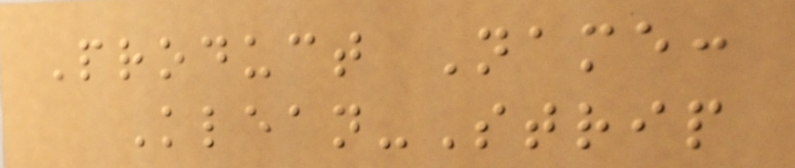Product Name:
Klean-Strip
